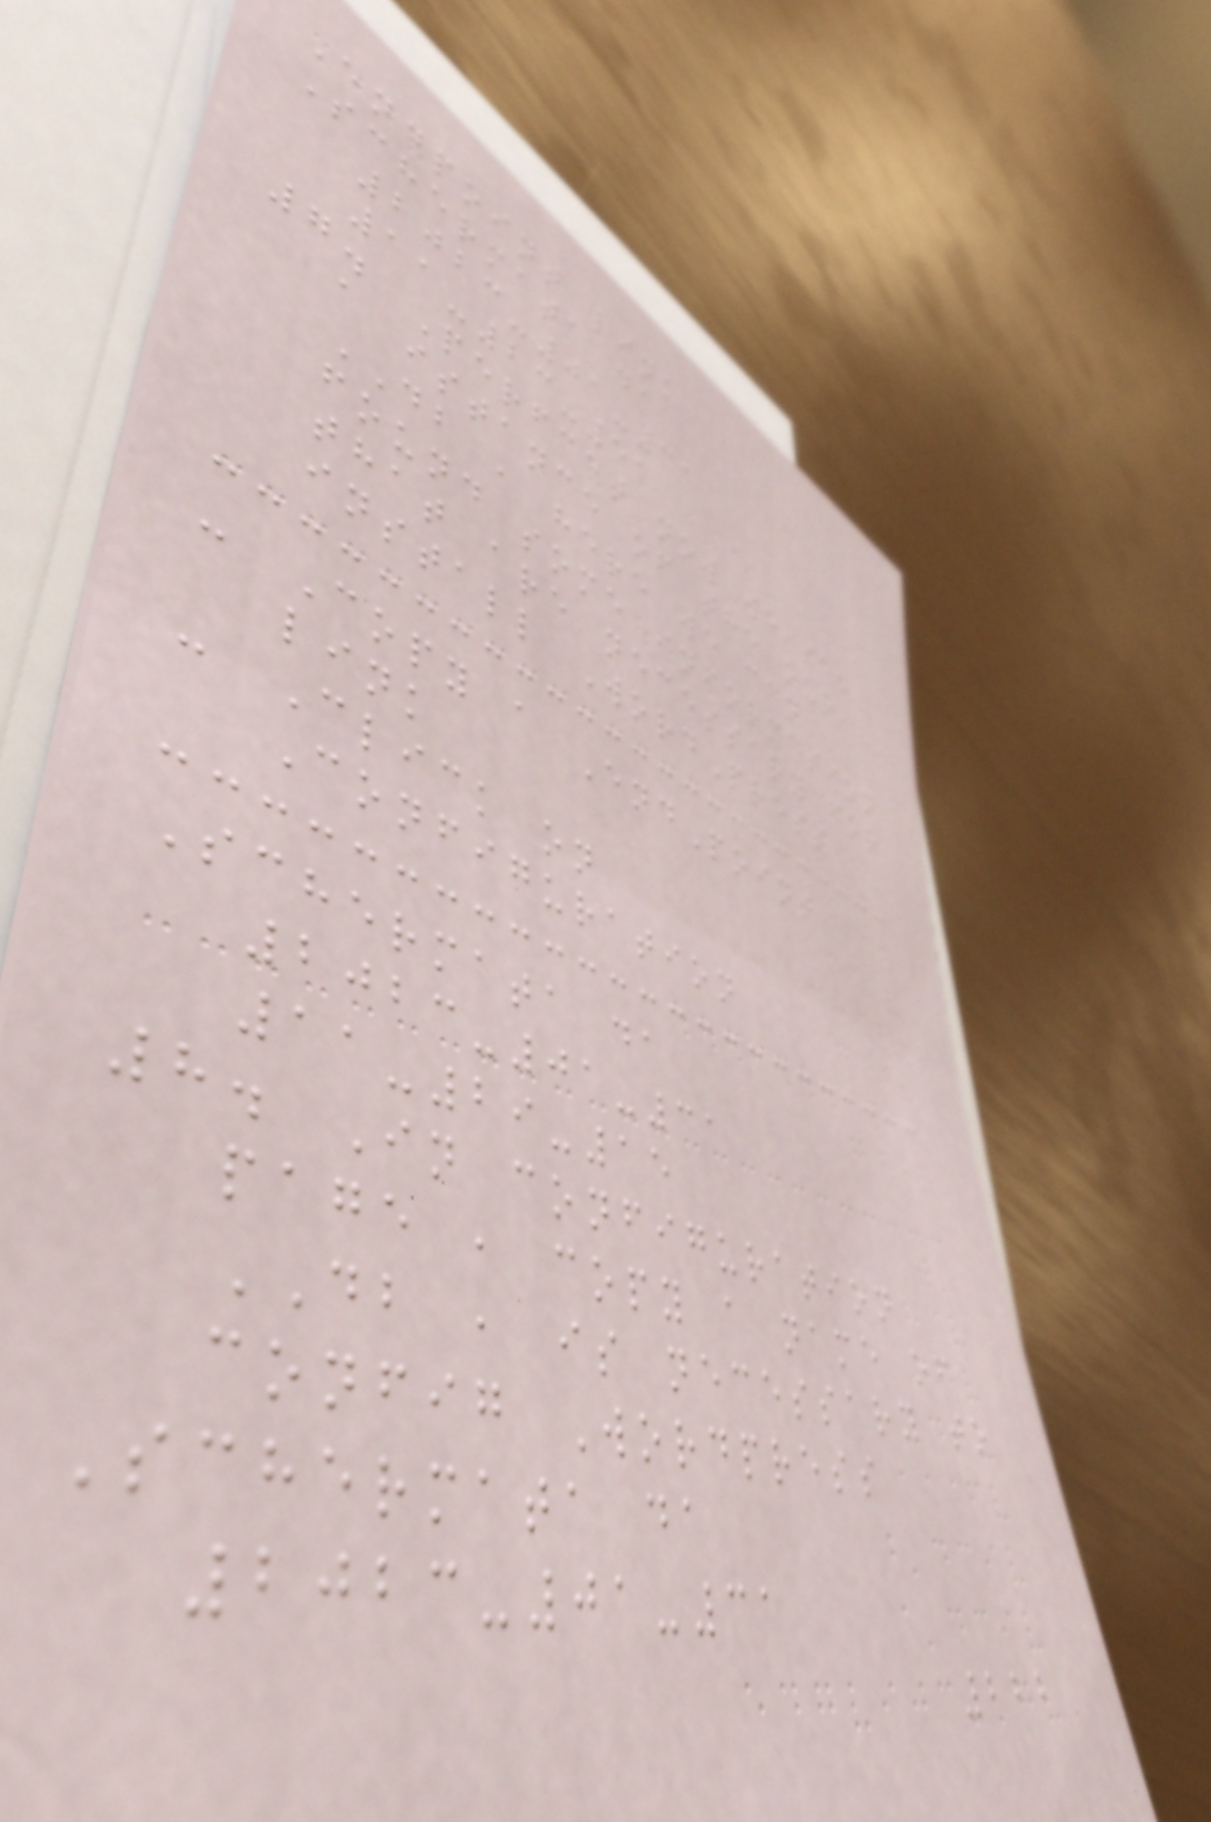Endpoint link
Schermata da
2023-01-31
11-23-51
7. Perfcet now we see
a istance of the our
DB , here we can
found some information
that are necessary for
install WordPress
- Copy a EndPoint
link
- Click on
Configuration
Schermata da
2023-01-31
11-29-15
8. In configuration
page , copy a name of
DB , is necessary to
config Wordpress
Schermata da
2023-01-31
222
